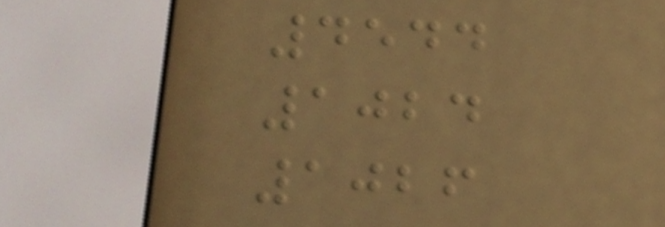4544
1024
1026
